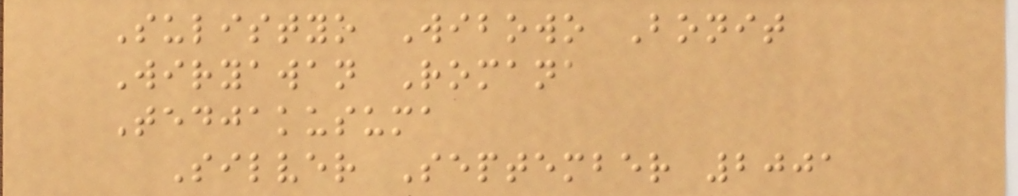Sulistyo Wibowo Bonit
Wiryawan Romana
Tedjakusuma
Silver September 2001
